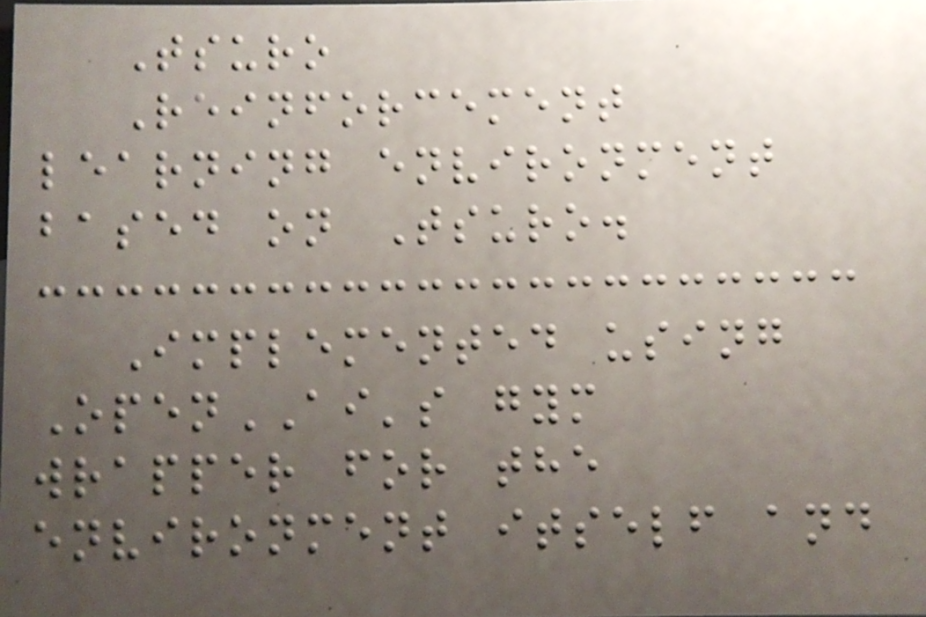Tsuro
Reinforcement
learning environment
based on Tsuro.
Implemented using
OpenAI's gym
wrapper for the
environment itself and
